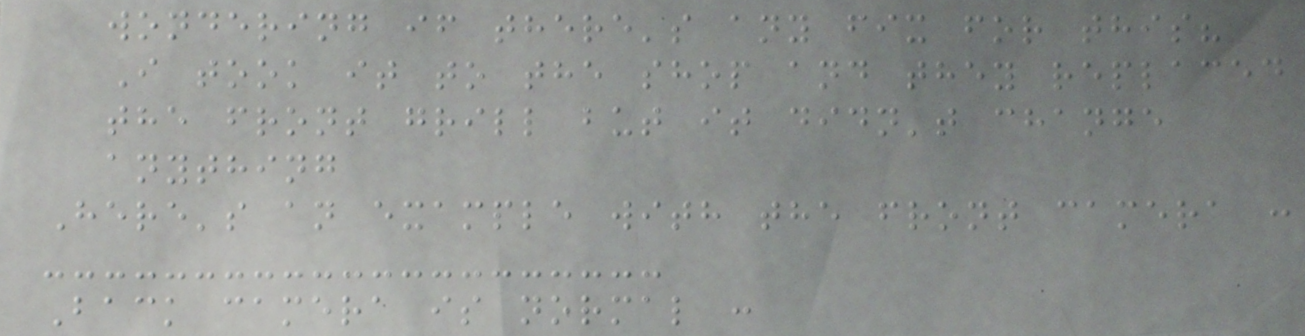wondering if there's any fix for this?
I took it to the shop and they replaced
the front grill but it didn't change
anything
Here's an example with the front camera :
Back camera is normal :
